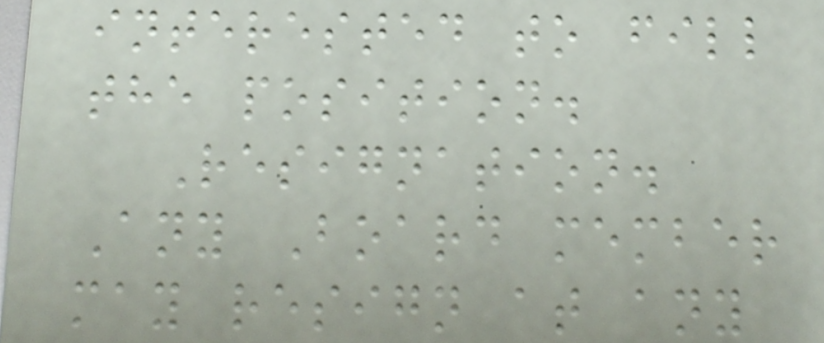interested to fill
the position.
Resignation.
Any Board member
may resign at any
